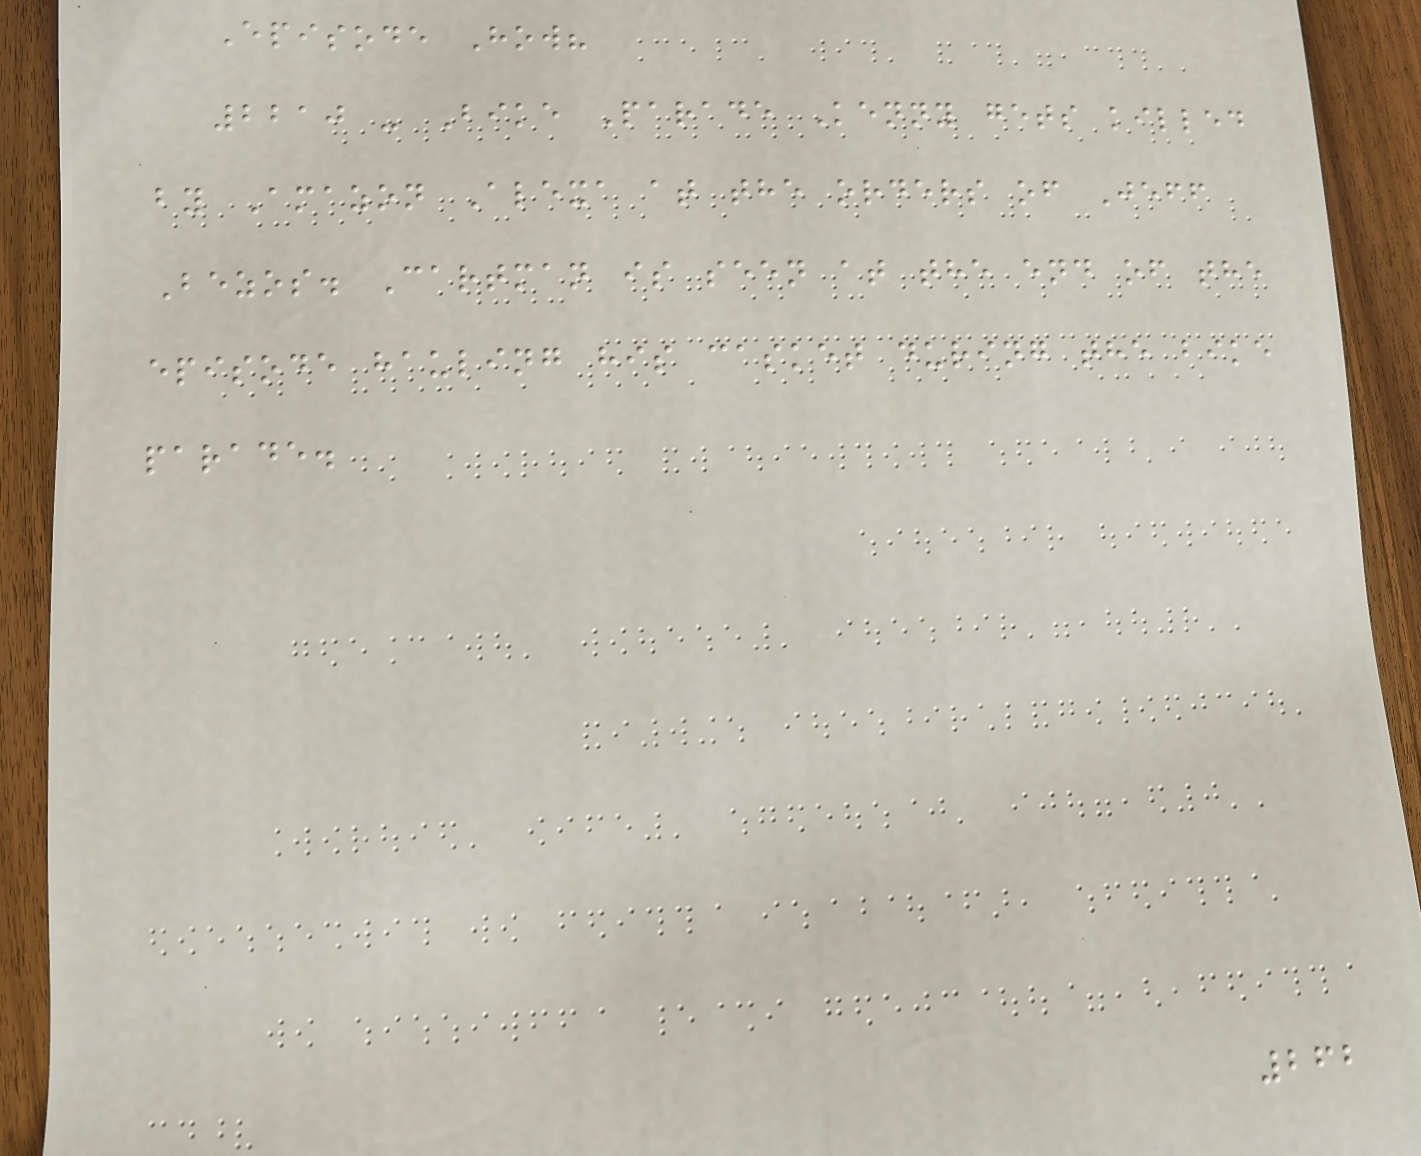Episode How?
2210 - Bike Parade Kenny gets killed
by Amazon Alexa at the orders of Jeff
Bezos. Cartman is seen at the end of the
episode hauling his casket during the bike
parade.
262
